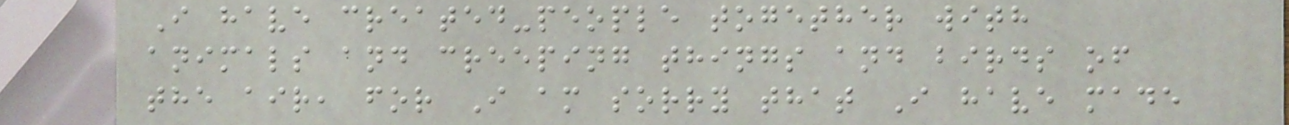I have created-people together with
animals and creeping things and birds of
the air, for I am sorry that I have made
